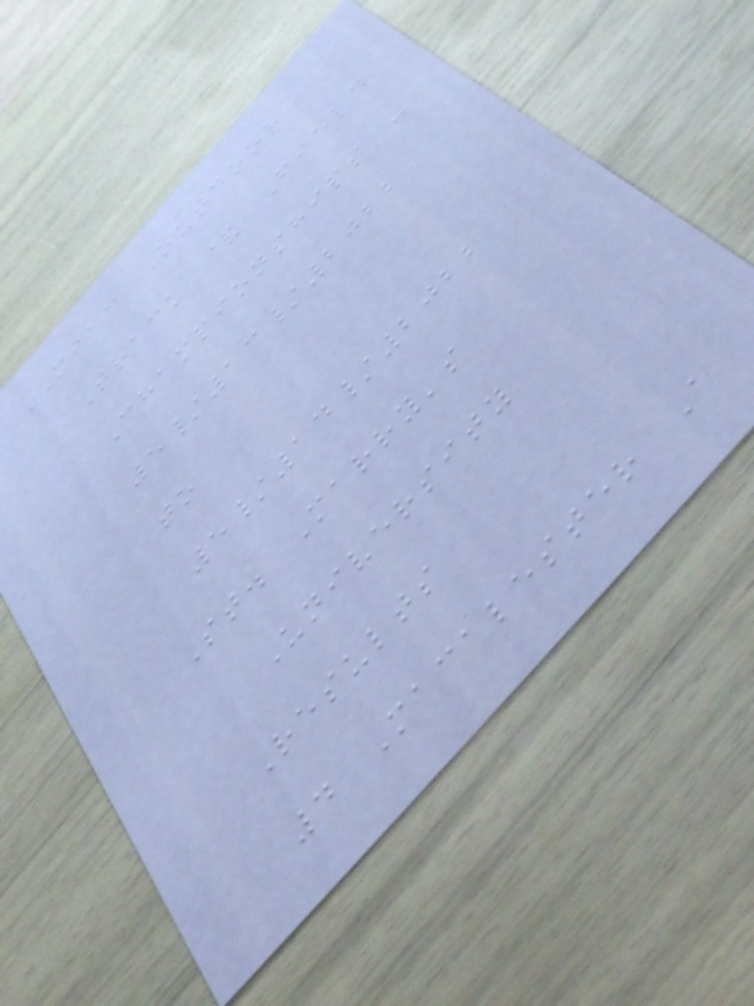MIAC Outdoor
Track & Field
Championships -
5/13/2022
to
5/14/2022
St. Marry's
University
Results
4 Macalester A
